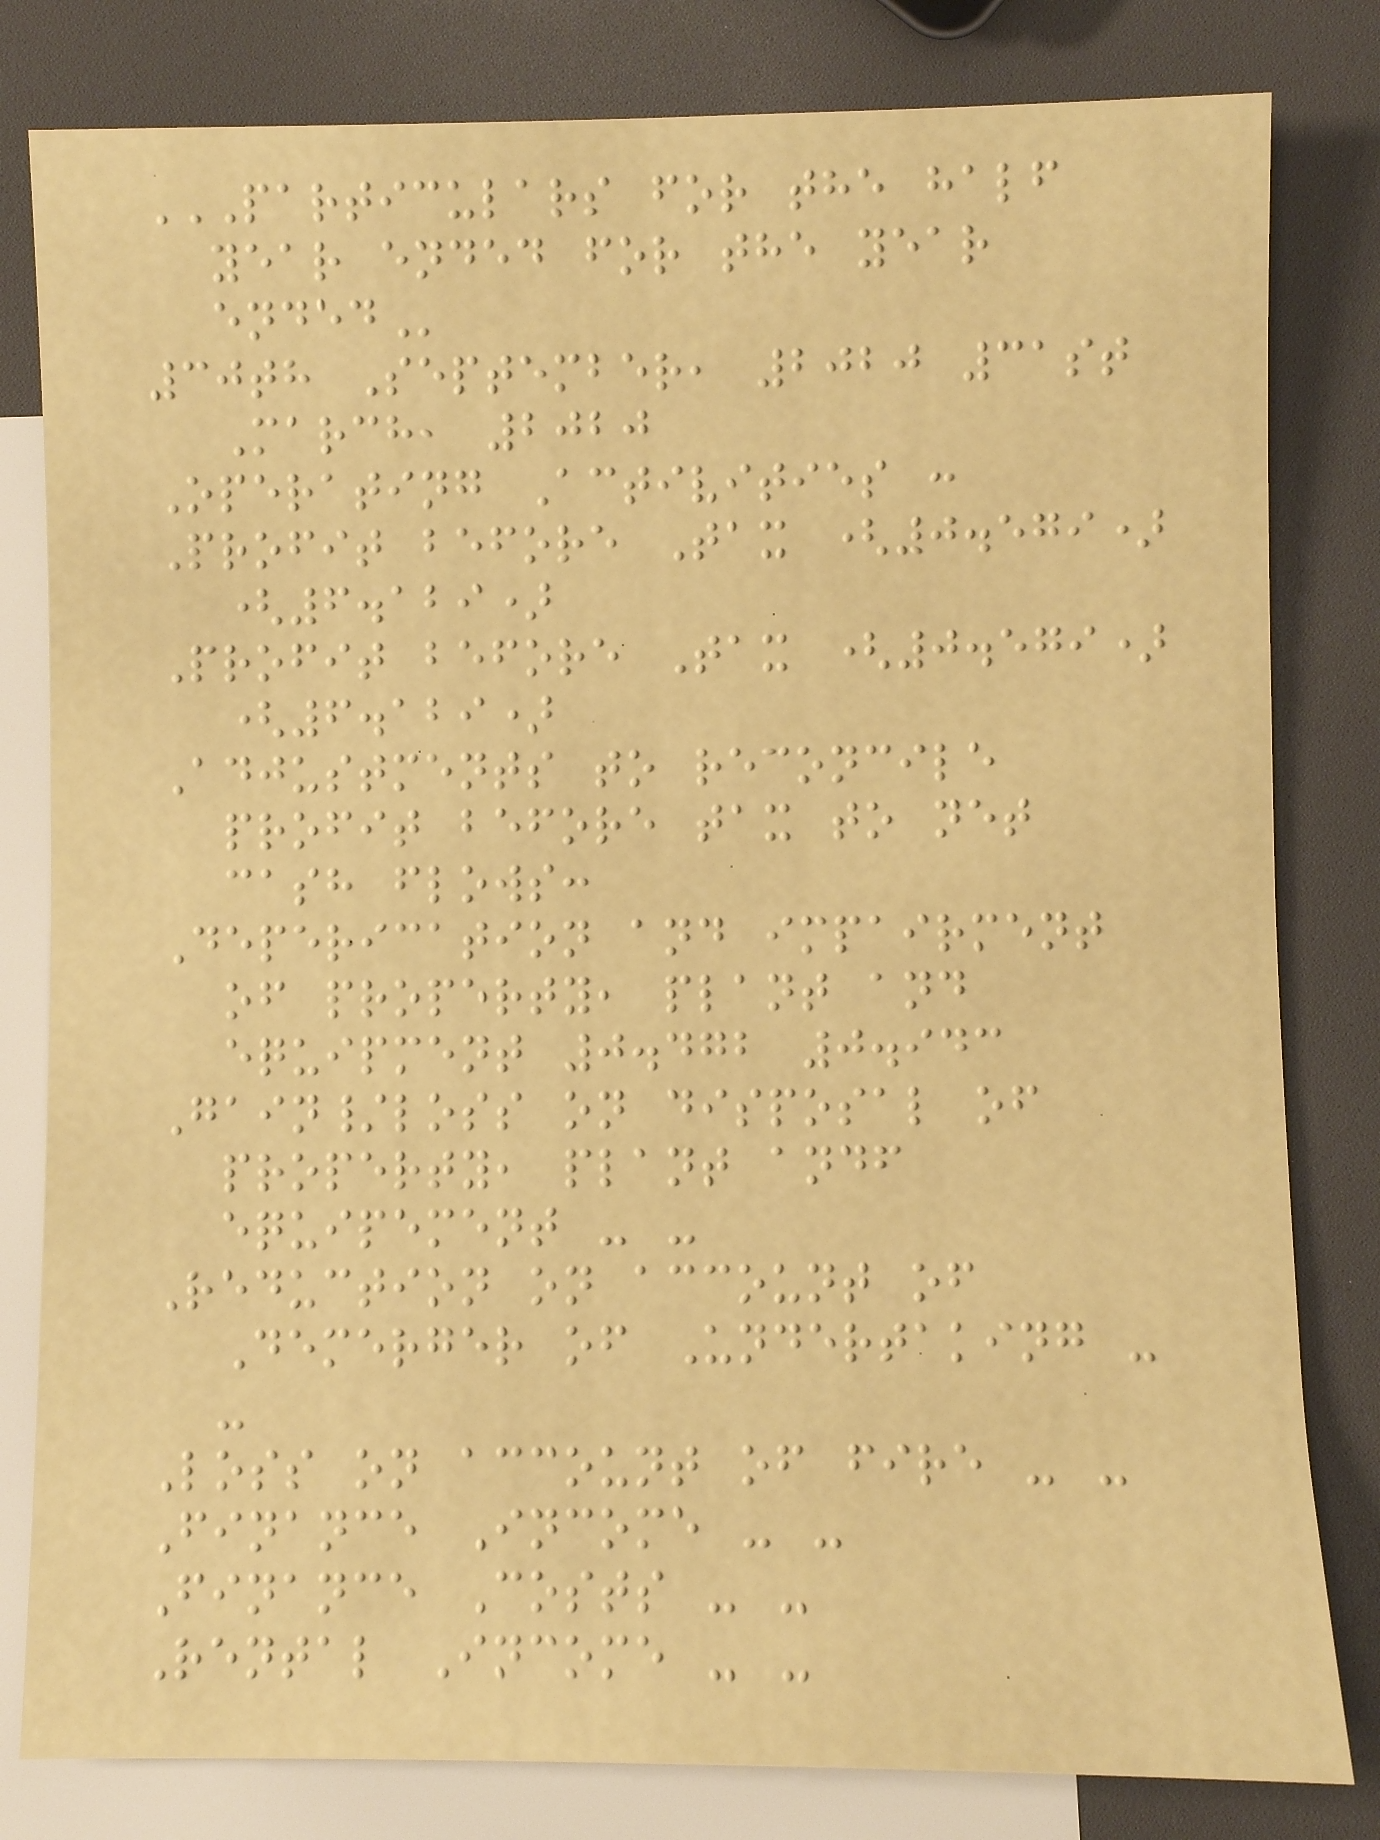PARTICULARS FOR THE HALF
YEAR ENDED FOR THE YEAR
ENDED
30th September, 2020 31st
March, 2020
Operating Activities :
Profit before Tax (0.579)
(6.129)
Profit before Tax (0.579)
(6.129)
Adjustments to reconcile
profit before tax to net
cash flows:
Deperication and impairment
of property, plant and
equipment 0.472 0.943
Gain/loss on disposal of
property, plant andf
equipement - -
Reduction on account of
Demerger of Undertaking -
-
Loss on account of fire - -
Finance Income - -
Finance Costs - -
Rental Income - -
